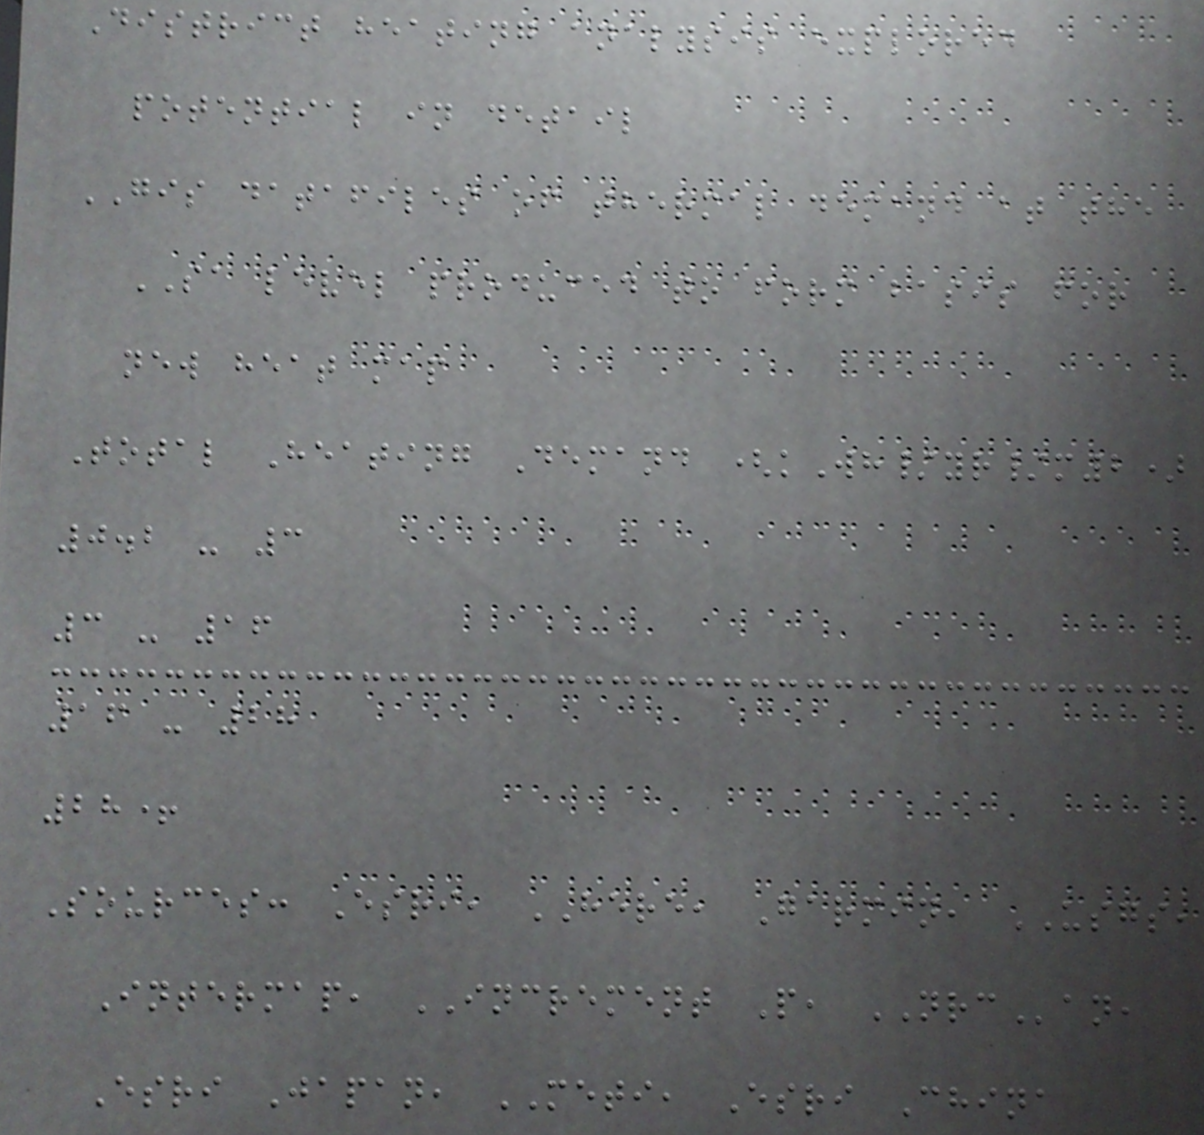District heating analysis explored
potential in detail
GIS datafiles of thermal demand at the
SA level produced to form basis for
new heat map
Total Heating Demand (kWh/yr/m2)
0.2 - 3
3 - 16
16 - 28
28+
Sources: Esri, HERE, Garmin, USGS,
Intermap, INCREMENT P, NRCan,
Esri Japan, METI, Esri China
